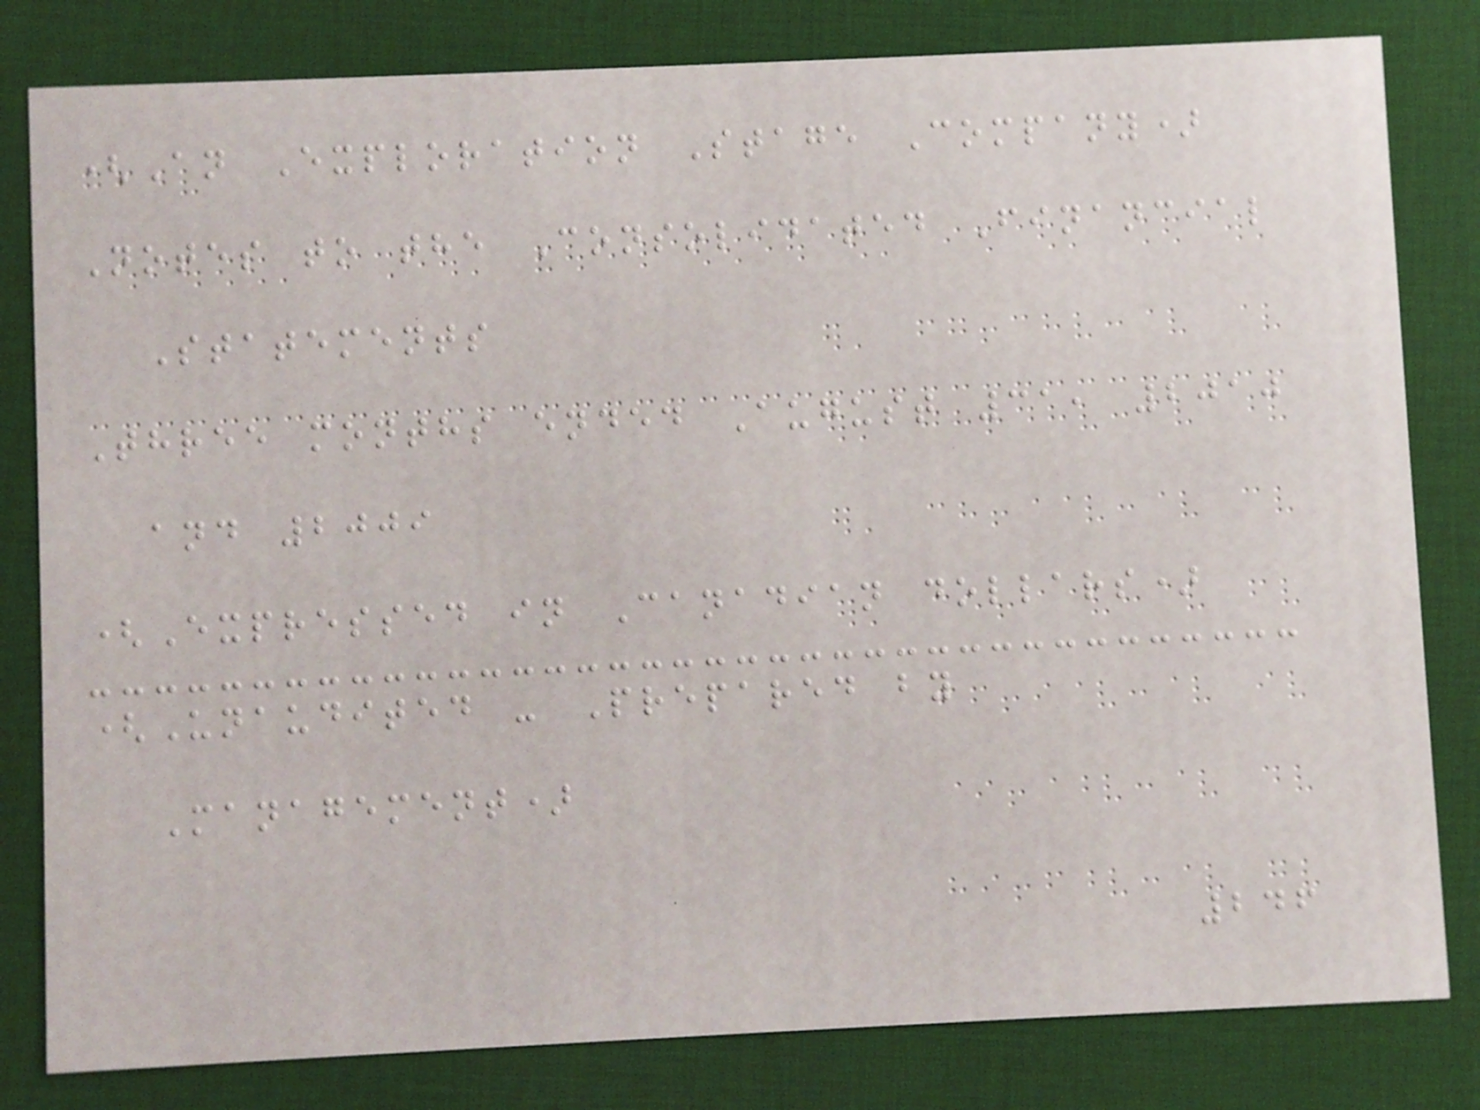(An Exploration Stage Company)
Notes to the Consolidated Financial
Statements
Three months ended August 31, 2010
and 2009
(Expressed in Canadian dollars)
(Unaudited - Prepared by
Management)
246
